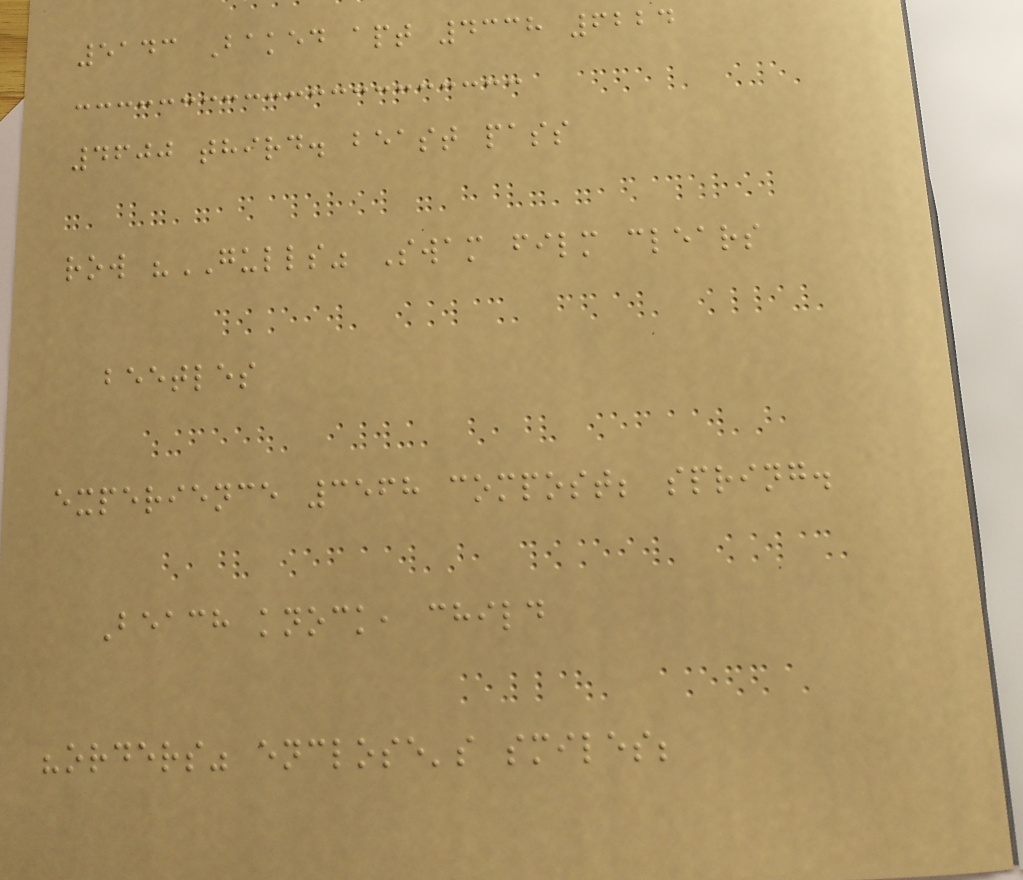5143 Baked apt 4338 6224
4600 third. beast pass
row "GULLS" Swam film clears
beetles
experience 3568 compost; spring.
Beach knock, child
"orders" enclose's smiles;
